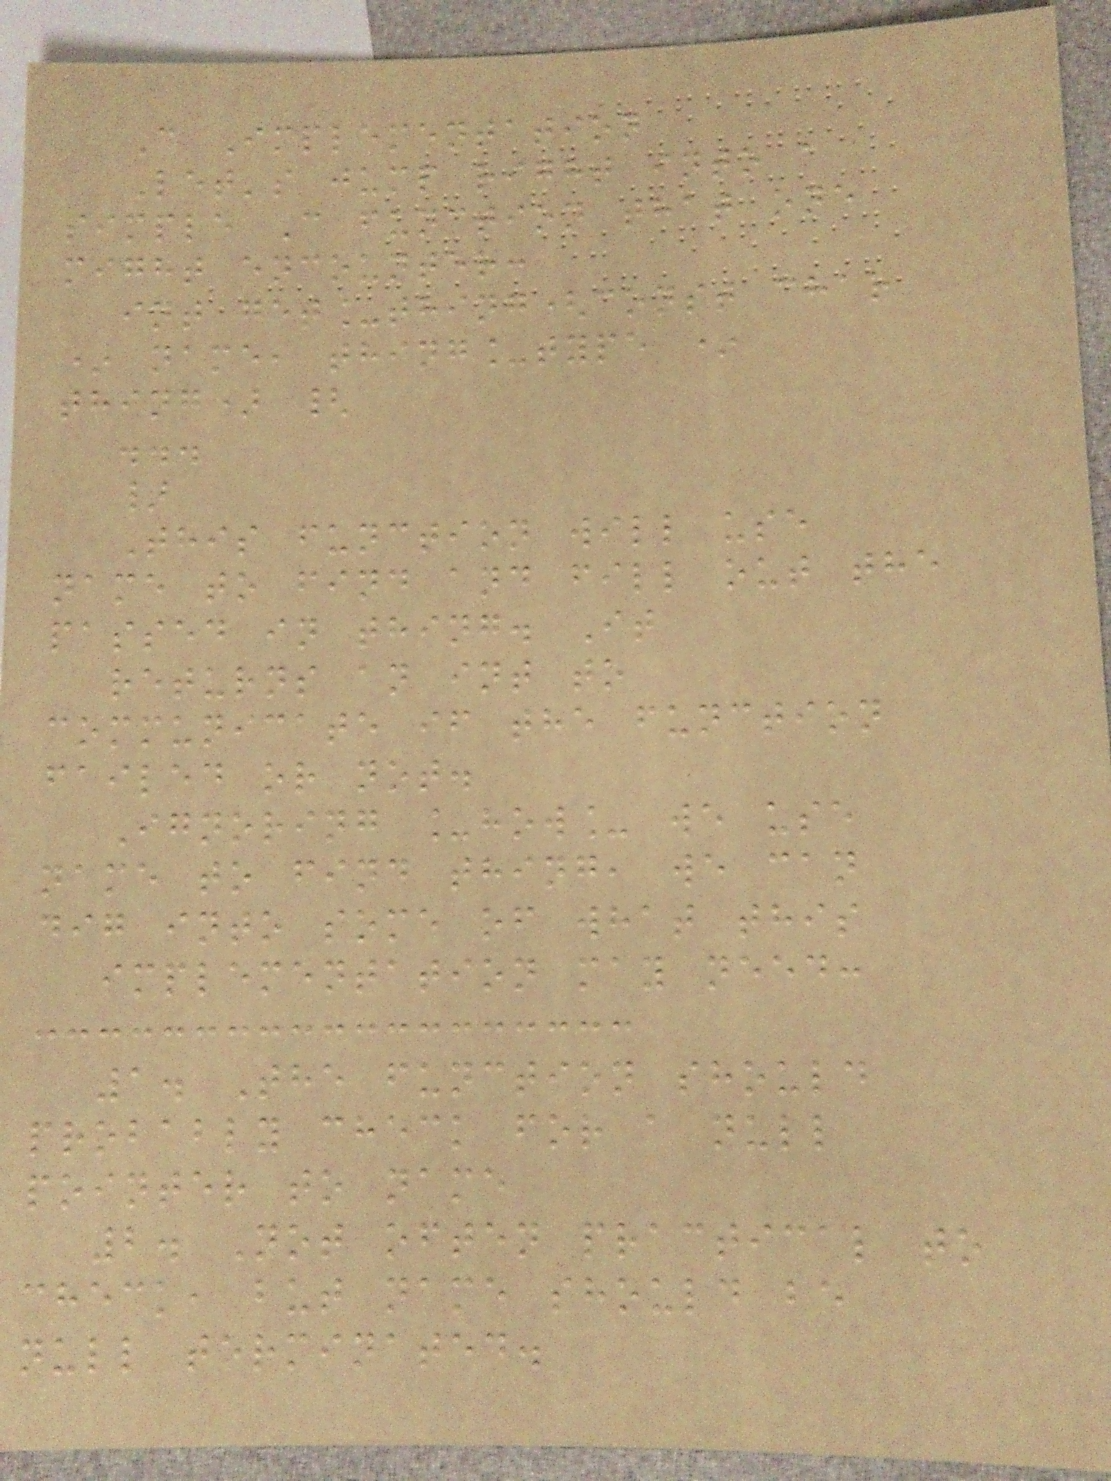C Implementation
Let's jump right into a
simple C function that one
might encounter:
int get_thing(const char
* name, thing_type *
thing) {
...
}
This function will use
name to find and fill out the
passed in thing. It
returns an int to
communicate if the function
failed or not.
Ignoring _how_ we use
name to find thing, we can
dig into some of what this
implementation may need:
1. The function should
probably check for a null
pointer to name
2. Not often practical to
check, but name should be
null terminated.
